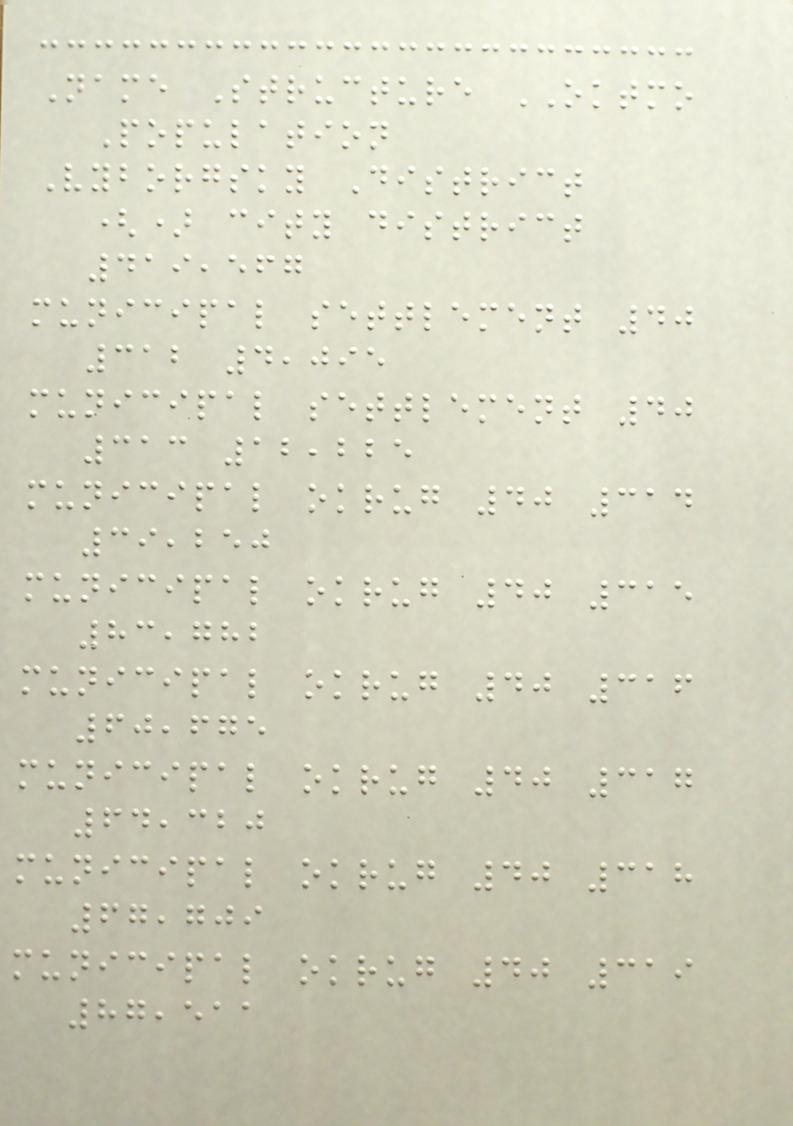Name Structure OKTMO
Population
Vyborgsky District
() city district
419,567
municipal settlement 40
312 4,095
municipal settlement 40
313 12,225
municipal okrug 40 314
39,250
municipal okrug 40 315
83,782
municipal okrug 40 316
60,675
municipal okrug 40 317
64,320
municipal okrug 40 318
67,709
municipal okrug 40 319
87,511
